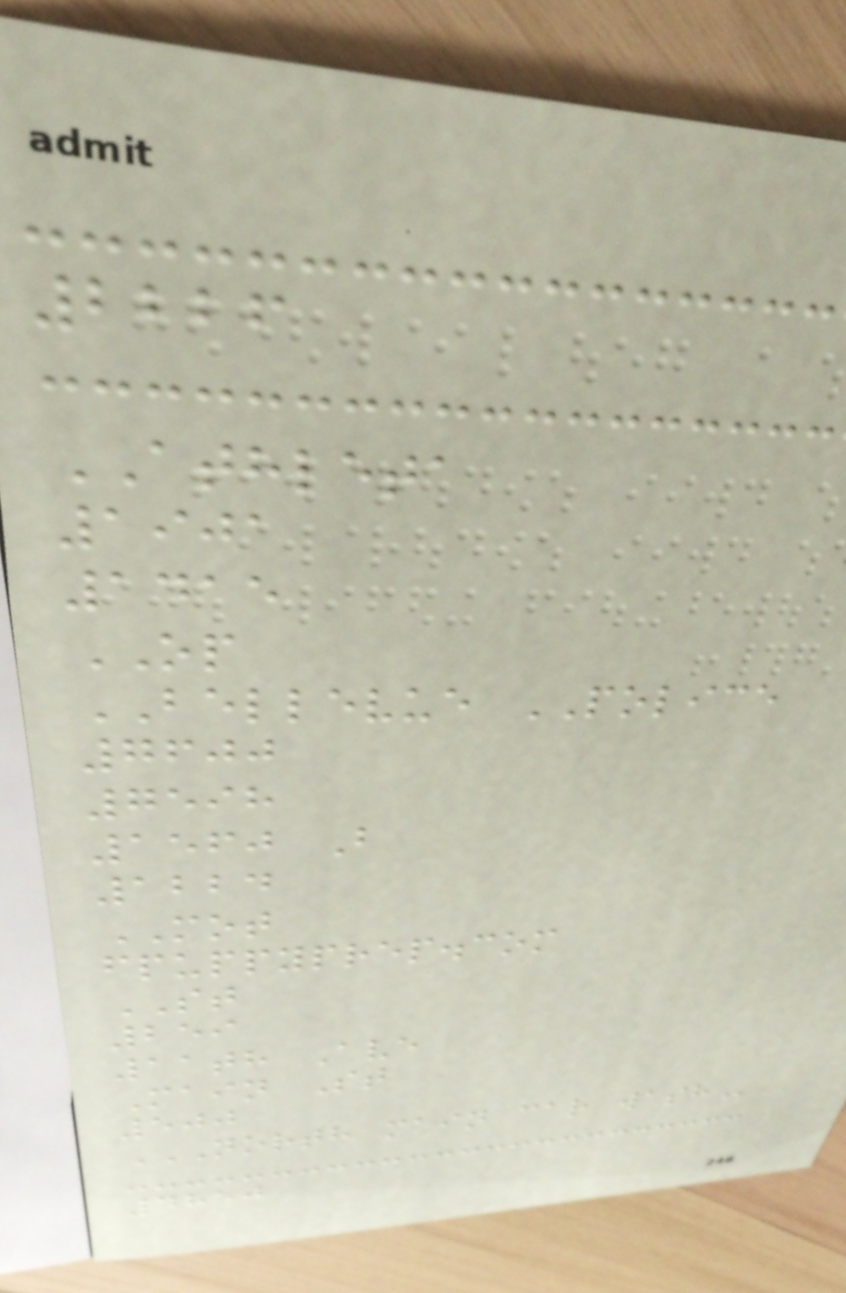2226
ATHLETA
1901
1415
OP
BELLEVUE POLICE
7600
7598
1560 B
1224
MOT
fpuppyprep.com
ST
259
11th Ave
Main St
500
NORTH MAIN CAR WASH
4850
